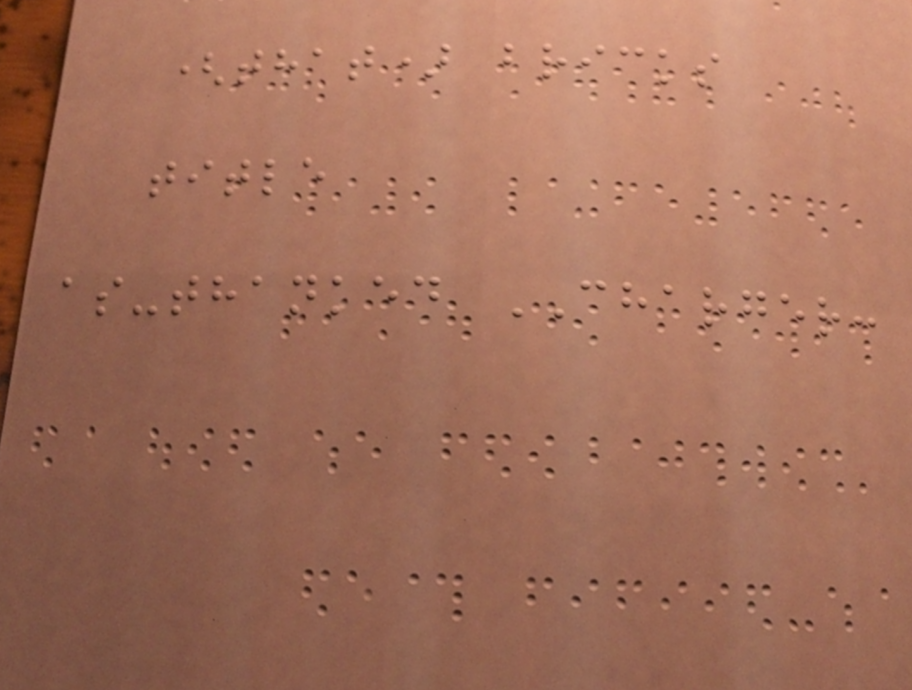(that) bricks
title
as-thanked CHARGER:
